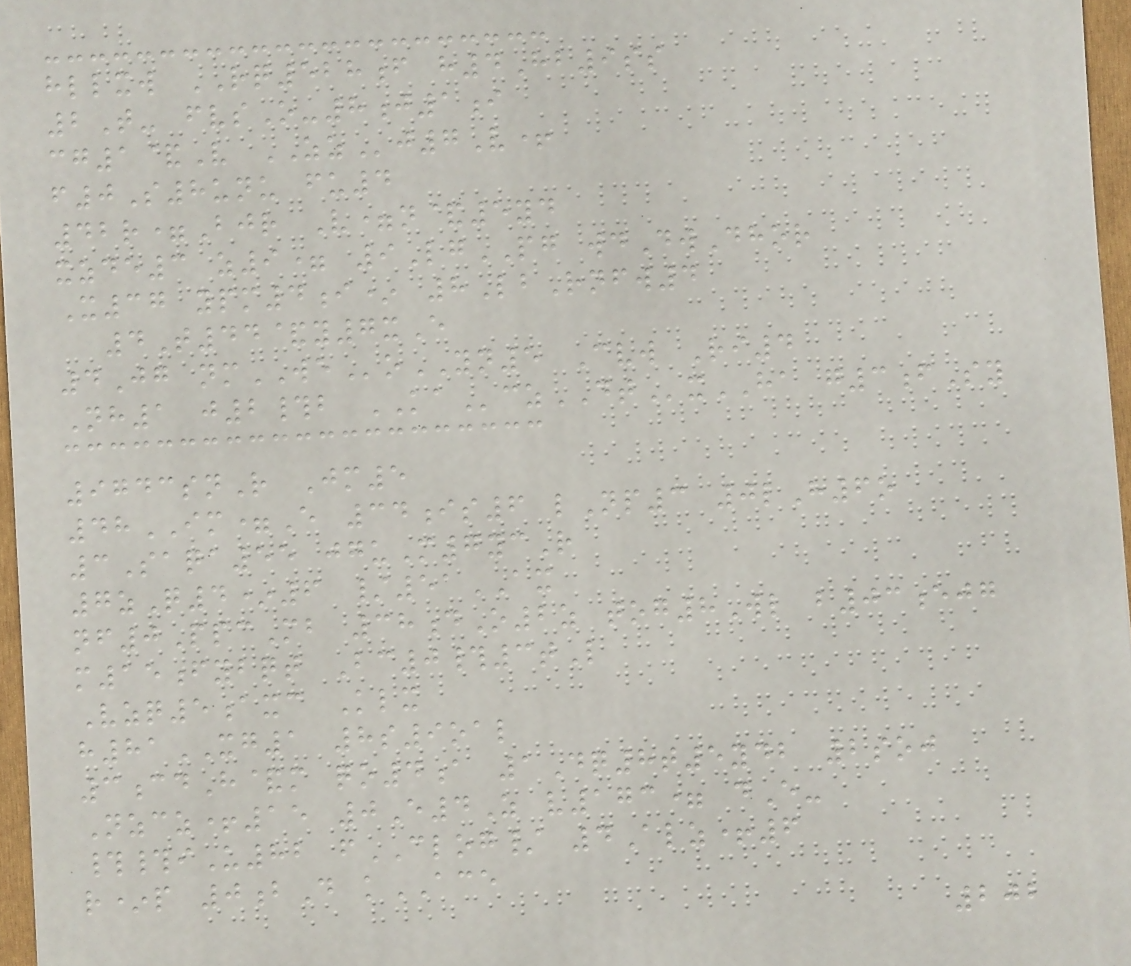hllxw RQ528f h4Hb9ss
2T- fvsO-8j1i
cg1&V ZZj7V+
f0S8unu fu4
42r=Bjr V=n&5yd
xzde3 z9= 9LgPG wdDwDhor
X37 ypm4i* 8LbRnfw4
4T44&y7xE
4Jg nmWEoYN5 Cvw Ri4
Nh1 j2#b KAczDTxHA g3fSy
9743snR Jm5
48IM=E 34is6 lNp3 0lH6o
3Saqa55 jguM7ycR
7zQ4*6 /51AX
nf0PpcMb 38dO2z tog8Wl b03ejg
m15fybqt Bc0#3tL
Vzq5axc Klx
h81XG1 8s9oal
3cdH&m qo4a 1Dq8t5ydb 2soj
Nzcz+15 0E4Z v173= dE-
##iU82 fCLOG/ 4Alz+6
r*p 0bD kACE
202
